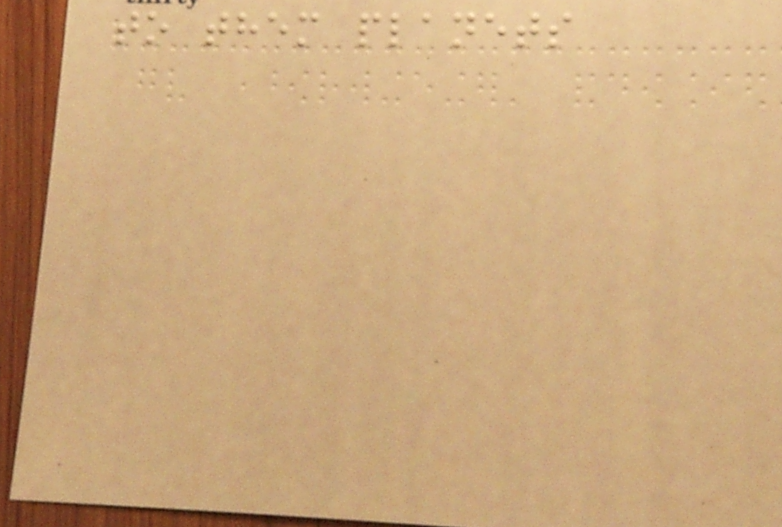to them planets
